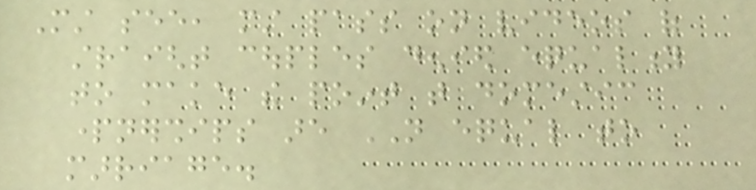Must see, must pass on videos of
straight couples denied equality
to make the point that domestic
partnerships are NOT equal to
marriage.
